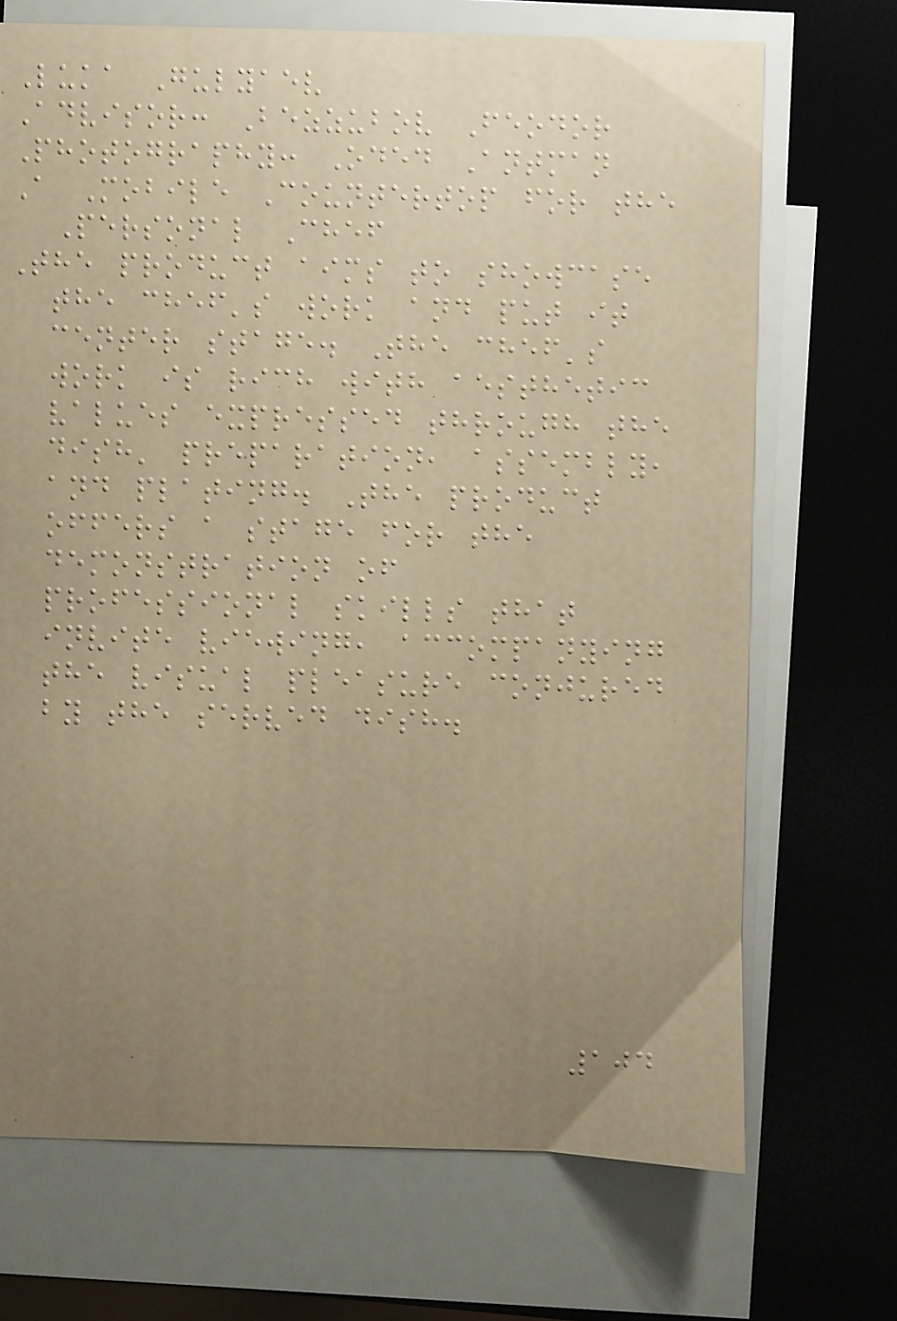Luka Gulyaev
Advisor: Bezzubov Feodor
Photography: Oded Antman
A Mobile Countertop for the
Personal Chef
The product aims to showcase
the chef's work and put it
center stage. The chef's
work is rich with aesthetic
values expressed through the
dish' preparation, assembly,
and plating. The product
offers a stage for the
demonstration of
professional skills that
invite viewing, accompanying
the visual pleasure conjured
by the served dish.
104
